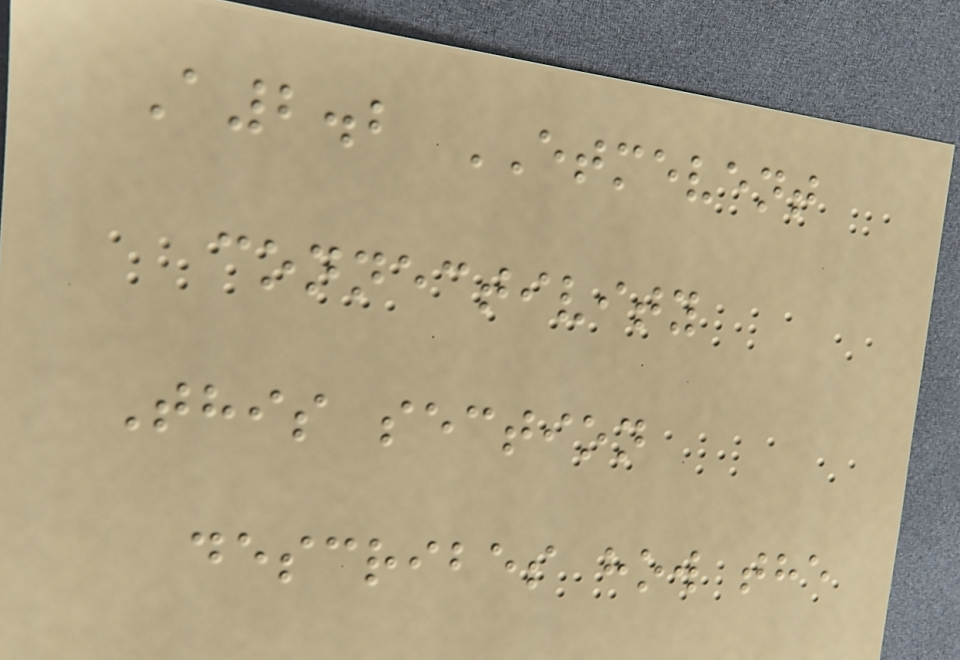A2.2 ETMEVENT
connectivity
This section
describes how the
